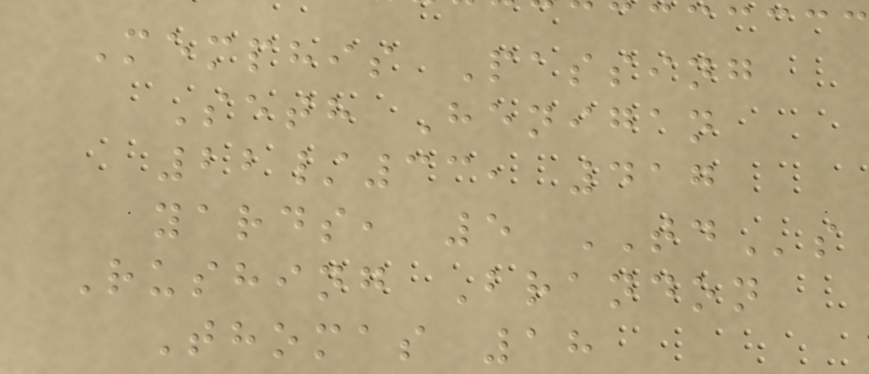Memphis Passing
Seth Henigan
22/33, 417
yards, 5 TDs
Rushing Brandon
Thomas 18
